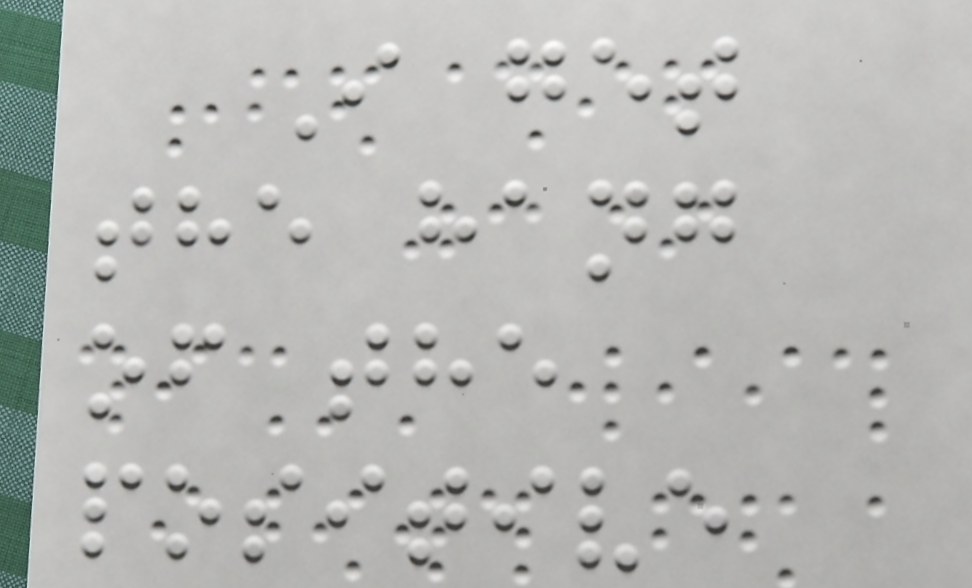I get
the hang
of the
positive
